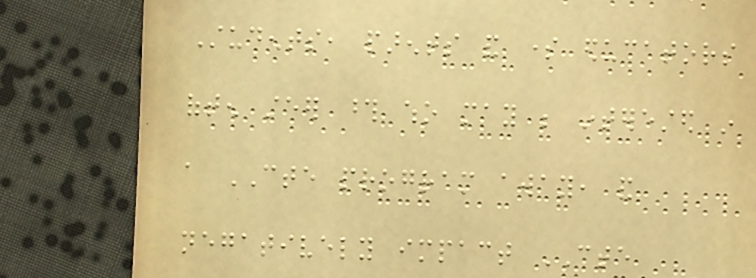Students, parents and some educators
often steer those who may be interested in
a CTE program away, and
negatively impact CTE
